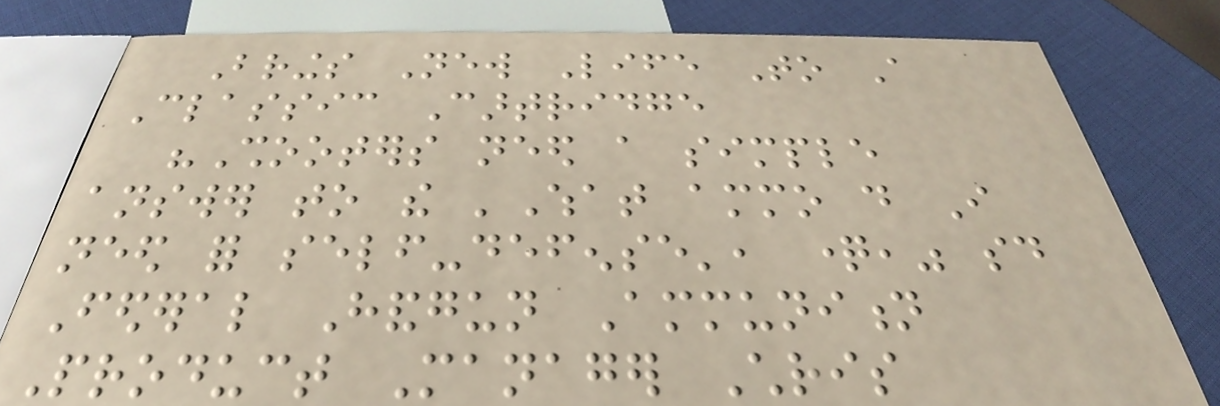Brings New Life To A
Classic Cartridge
"Shooters need a simple
answer to the 'What ammo do I
need for self-defense', question," said
Federal Handgun Ammunition
Product Manager Chris
